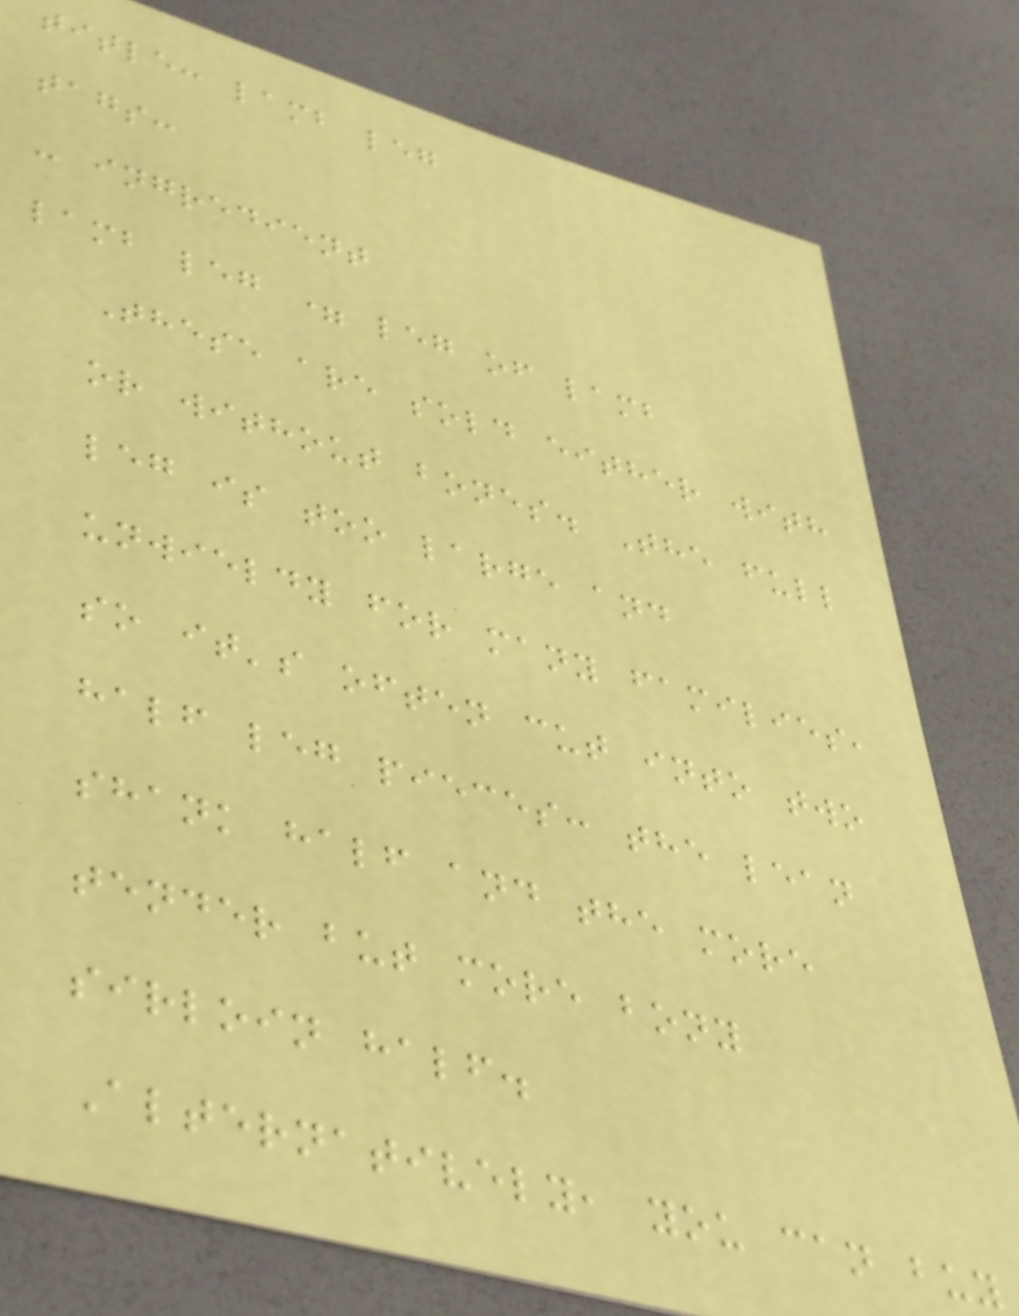title: lamb leg
tags:
- ingredient
lamb leg = leg of lamb
These are sold either with
or without bones. The full
leg is too large and
unwieldy for many families,
so it's often cut into two
half leg pieces: the lean
shank half and the more
tender but more bony
sirloin half.
Alternatively, you can buy
